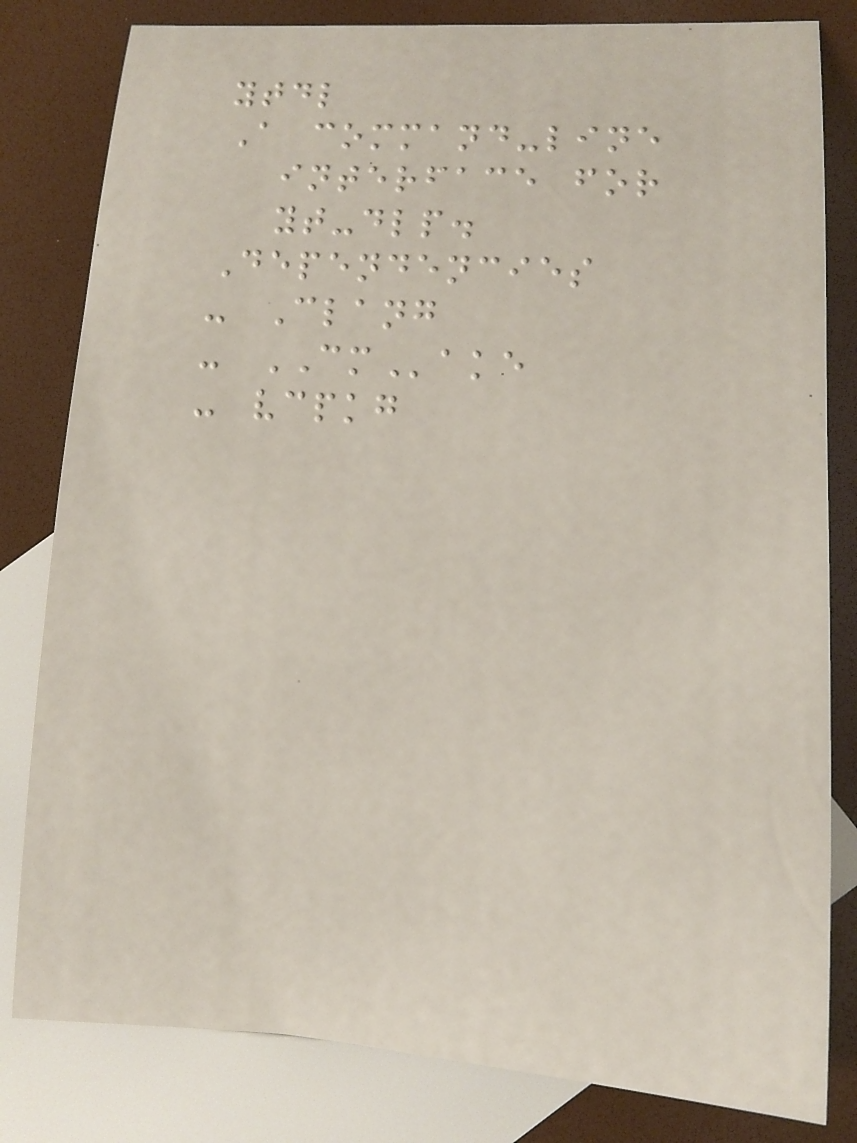ytdl
A command-line
interface for
yt-dlp.
Dependencies
- Clang
- CMake
- vcpkg
